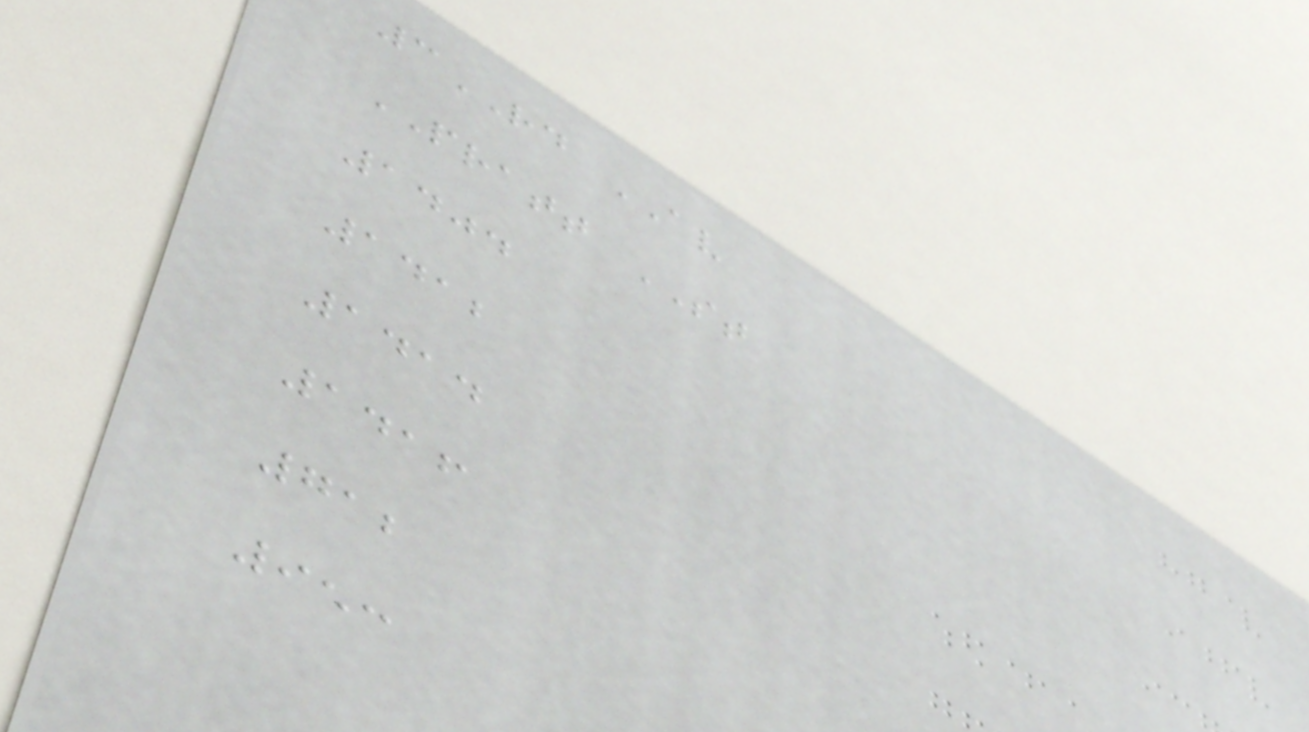3RD AV
PRATT ST
1404
1412
1414
1416
712
953
